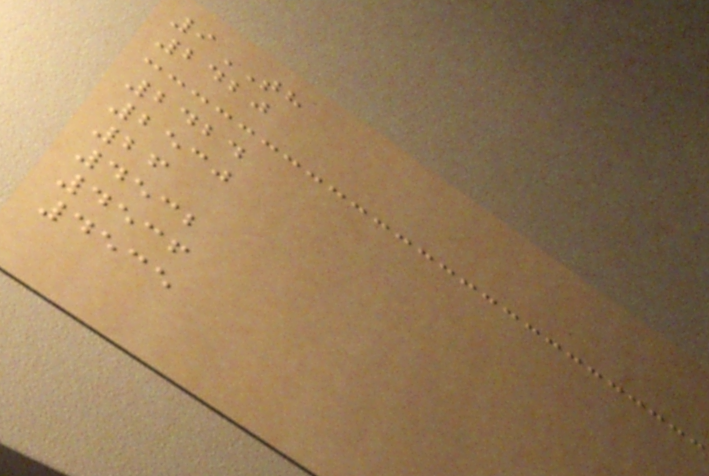9TH
2420
2424
2530
26
4532
4536
4535
